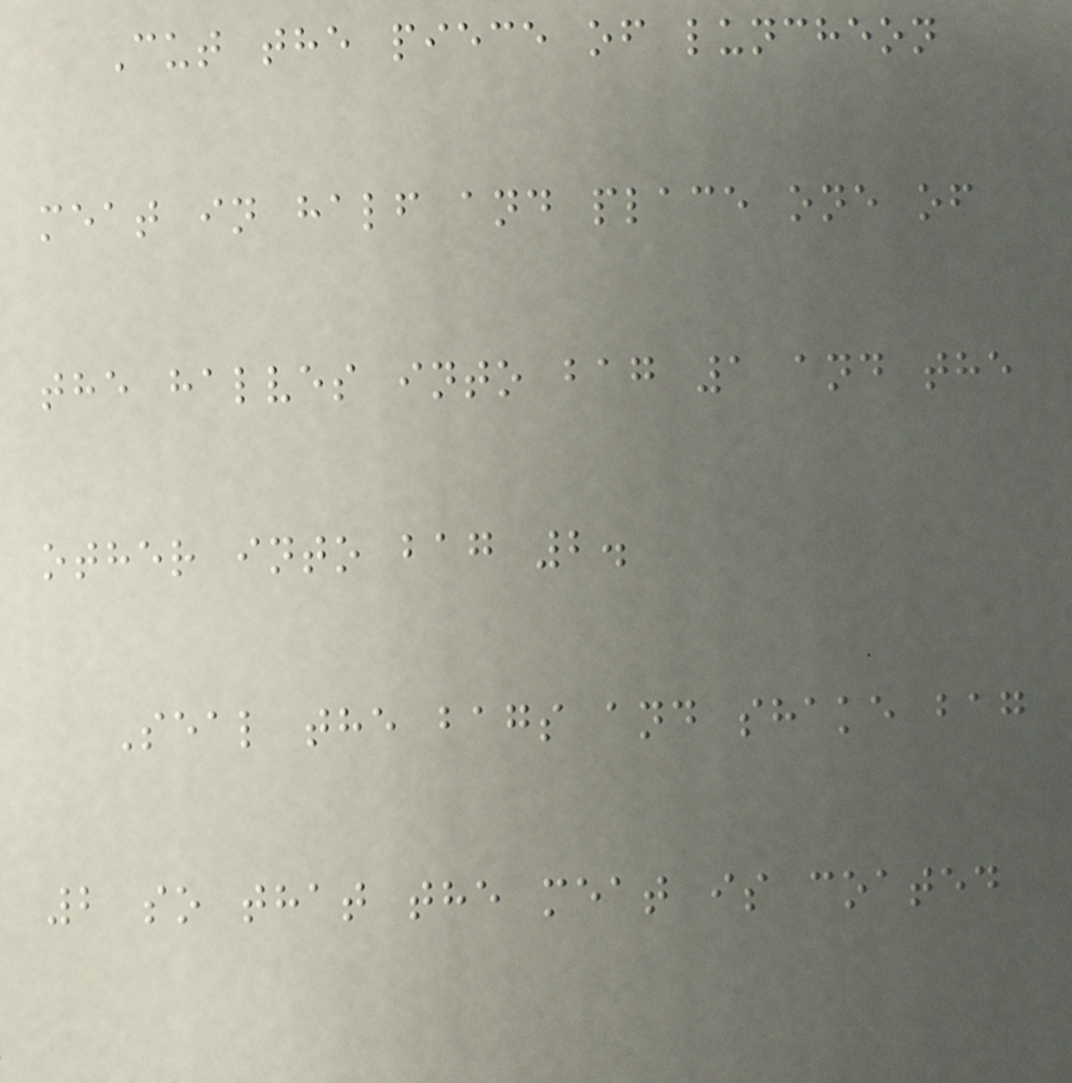Cut the piece of luncheon
meat in half and place one of
the halves into bag 1 and the
other into bag 2.
Seal the bags and shake bag
2 so that the meat is coated
